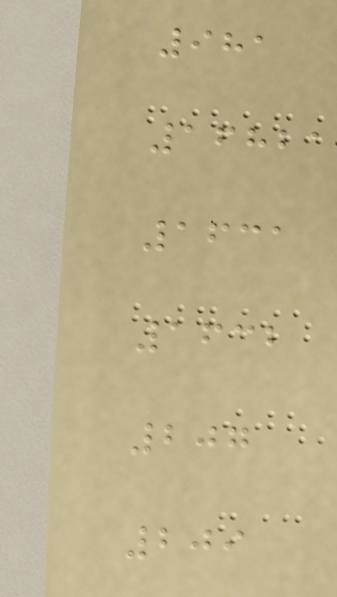981
16821
1631
1632
207
209
